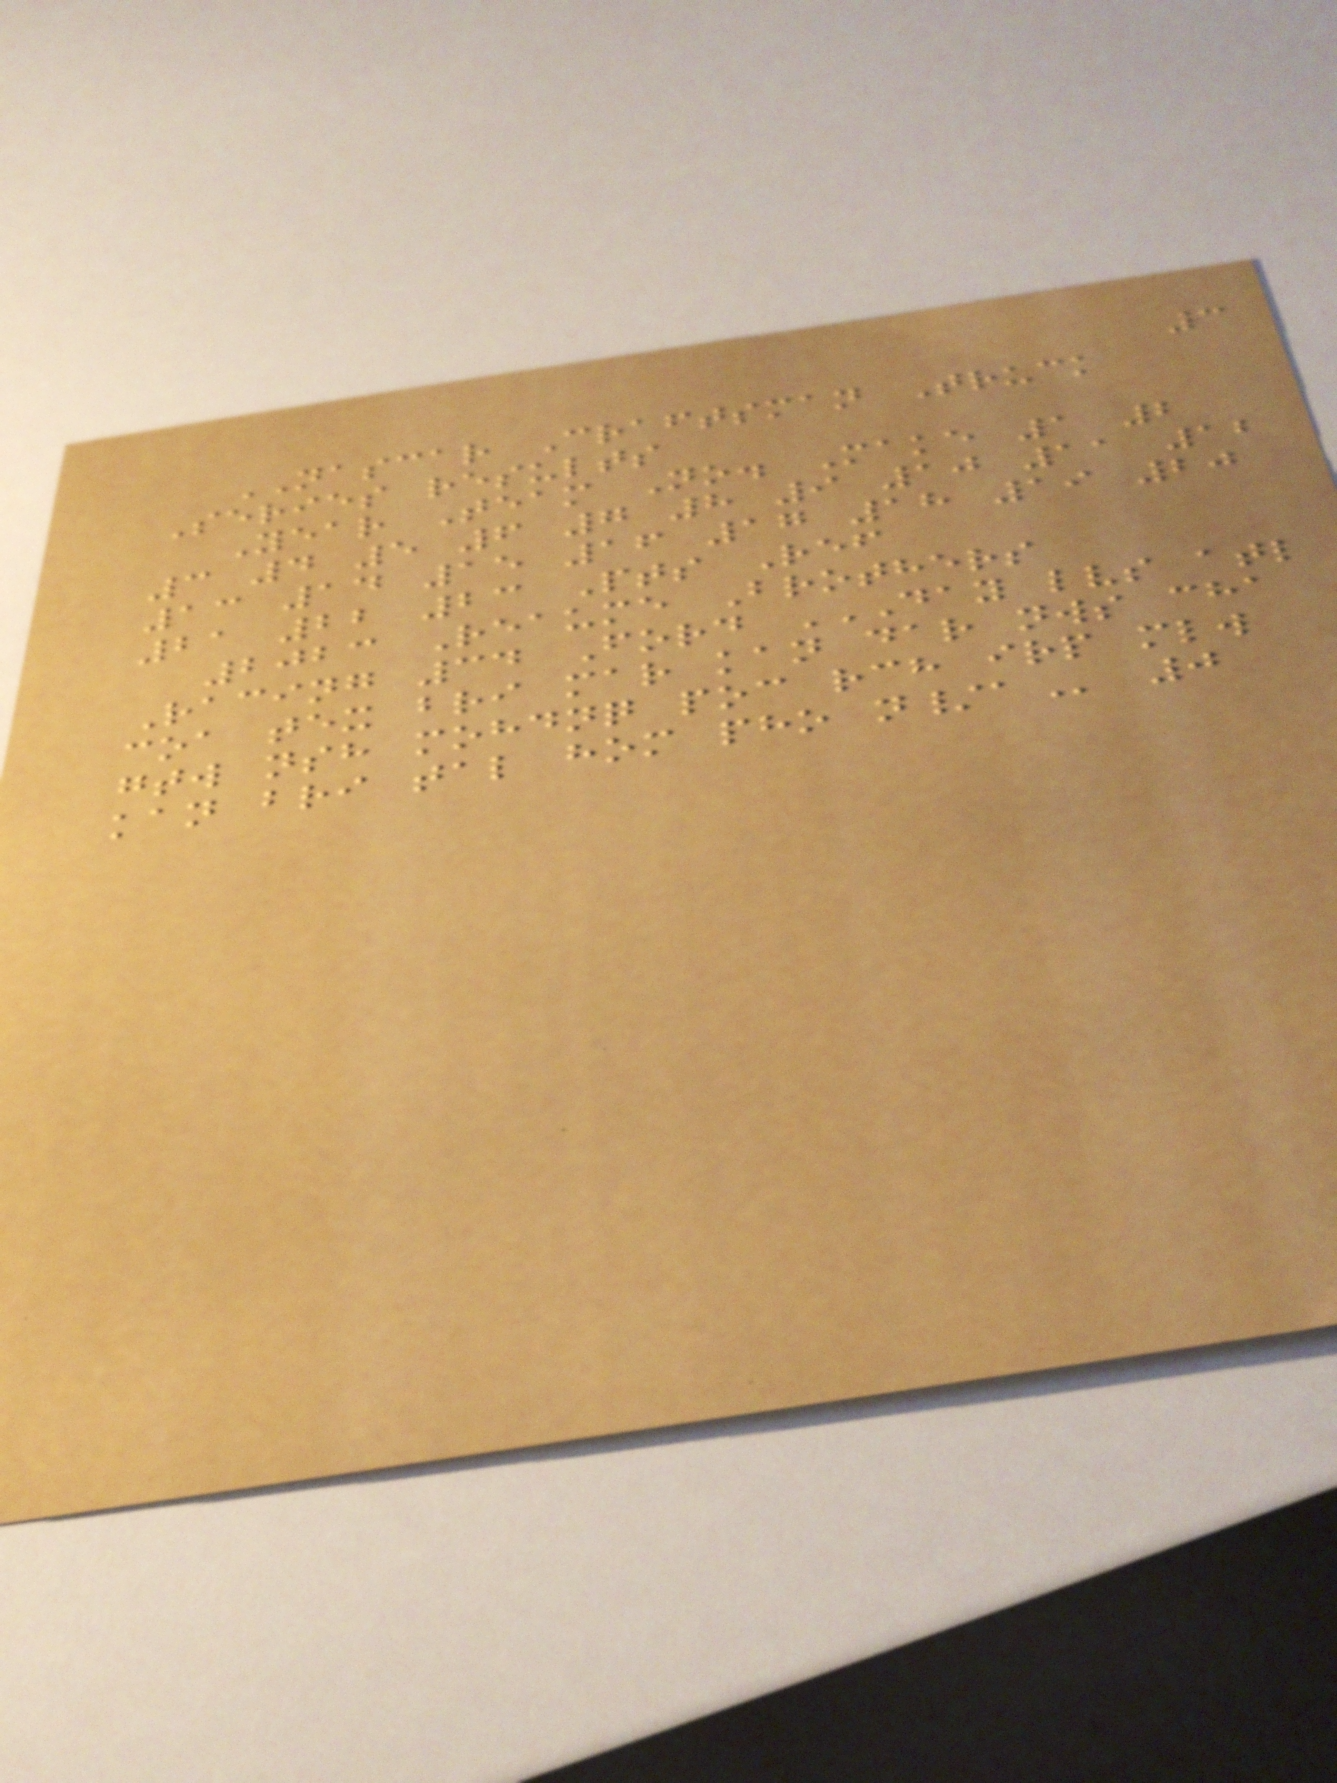3
NASCAR Craftsman Truck
Series results
Year Team No. Make 1 2
3 4 5 6 7 8 9 10 11 12
13 14 15 16 17 18 19 20
21 22 23 Pts Ref
2023 Reaume Brothers
Racing 34 Ford DAY LVS ATL
COA TEX BRI MAR KAN DAR NWS CHA
GTW NSH MOHDNQ POC RCH IRP MLW
KAN BRI TAL HOM PHO N/A 0
